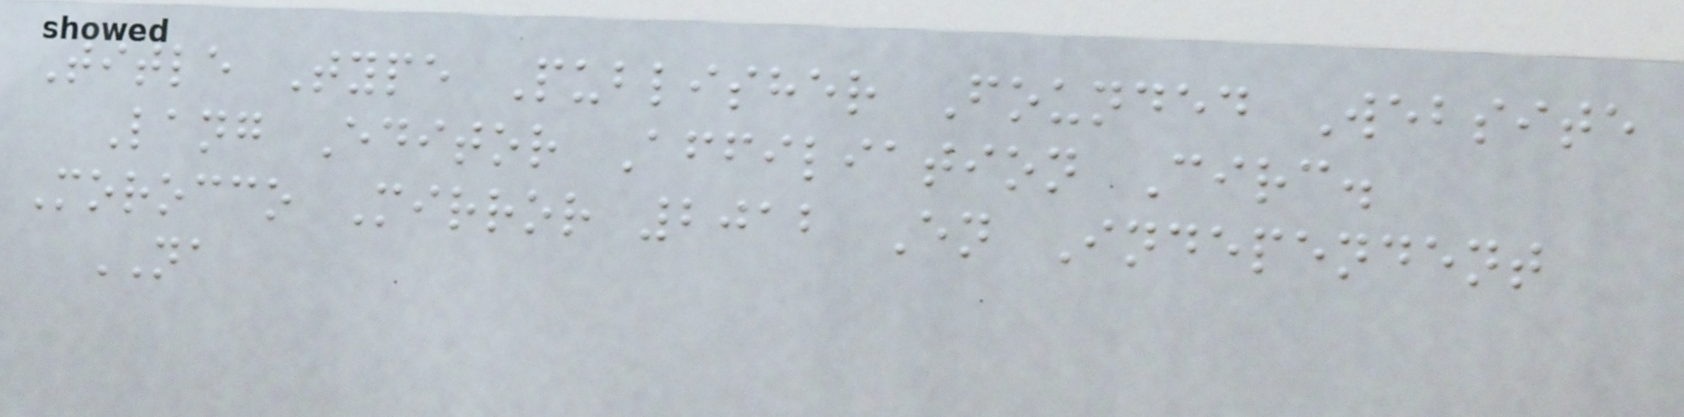Title Type Publisher Founded Website
Lang Editor Affiliation Circ.
Morocco Mirror 2012 En Independent
NA
